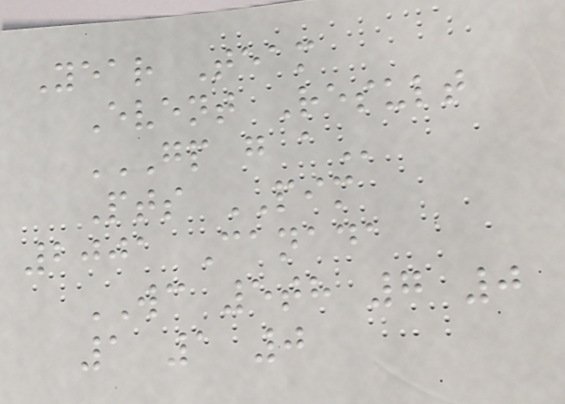Year Team
Event Result
GP G A
Pts PIM
2001 Canada
WC 5th 7 0
1 1 0
